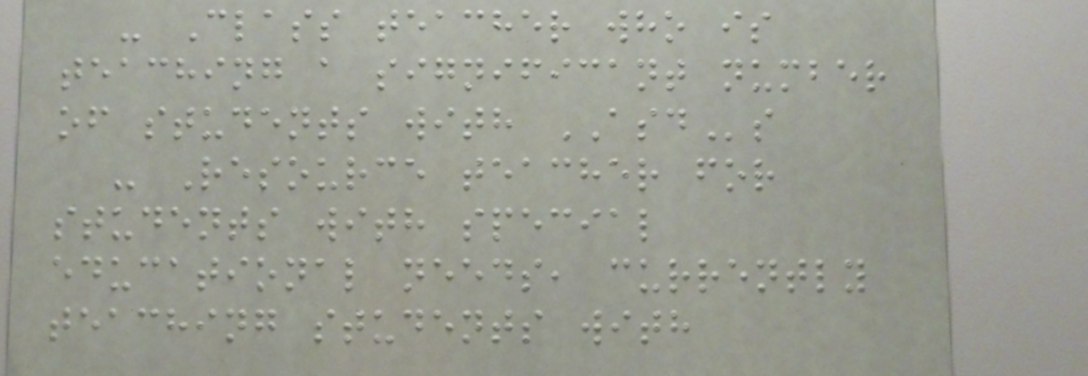- Class teacher who is
teaching a significant number
of students with ASDs
- Resource teacher for
students with special
educational needs, currently
teaching students with
